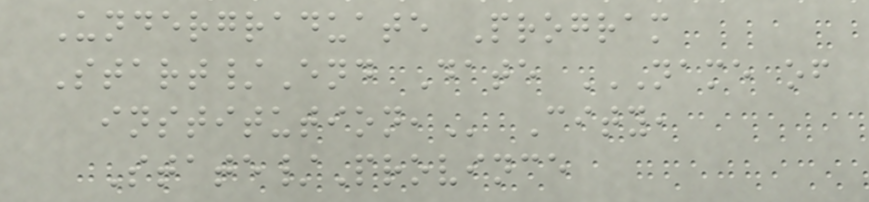Undergraduate Program
Start/End Date NAME OF
INSTITUTION, City,
State/Province
